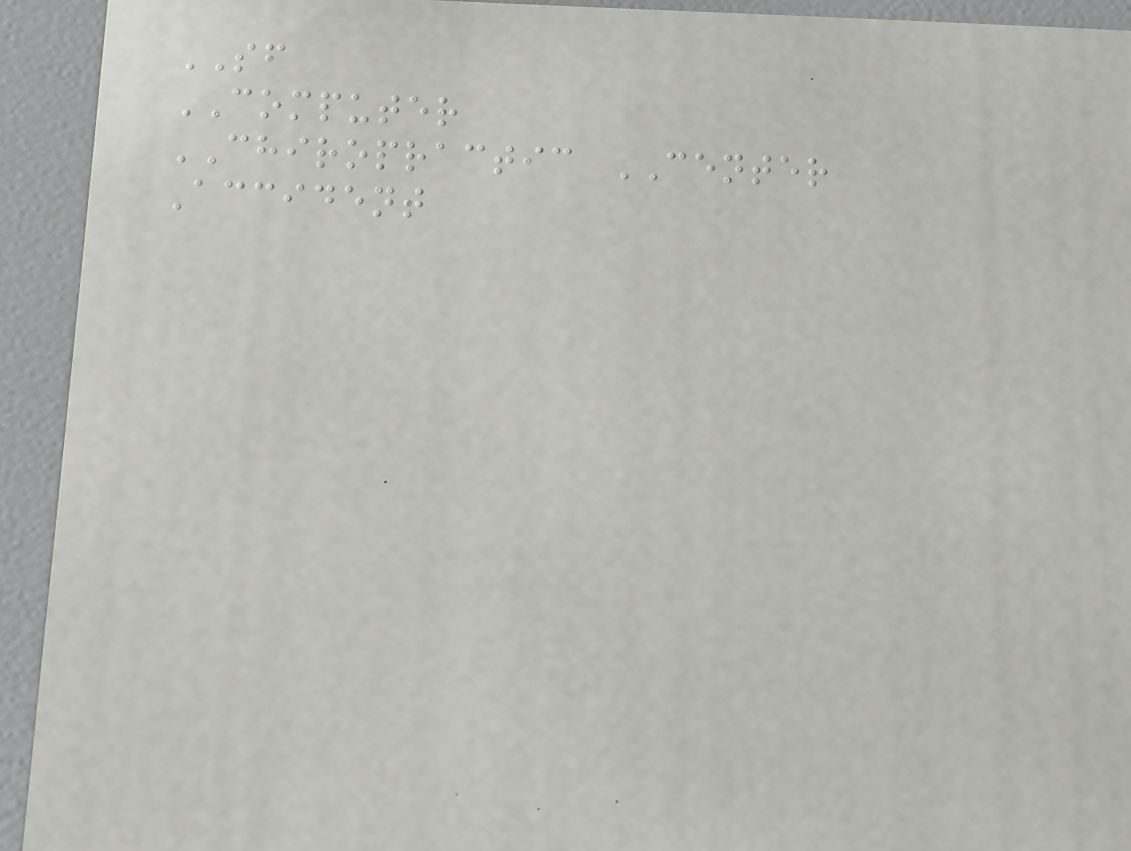SF
COMPUTER
CHIROPRACTIC CENTER
Accident
